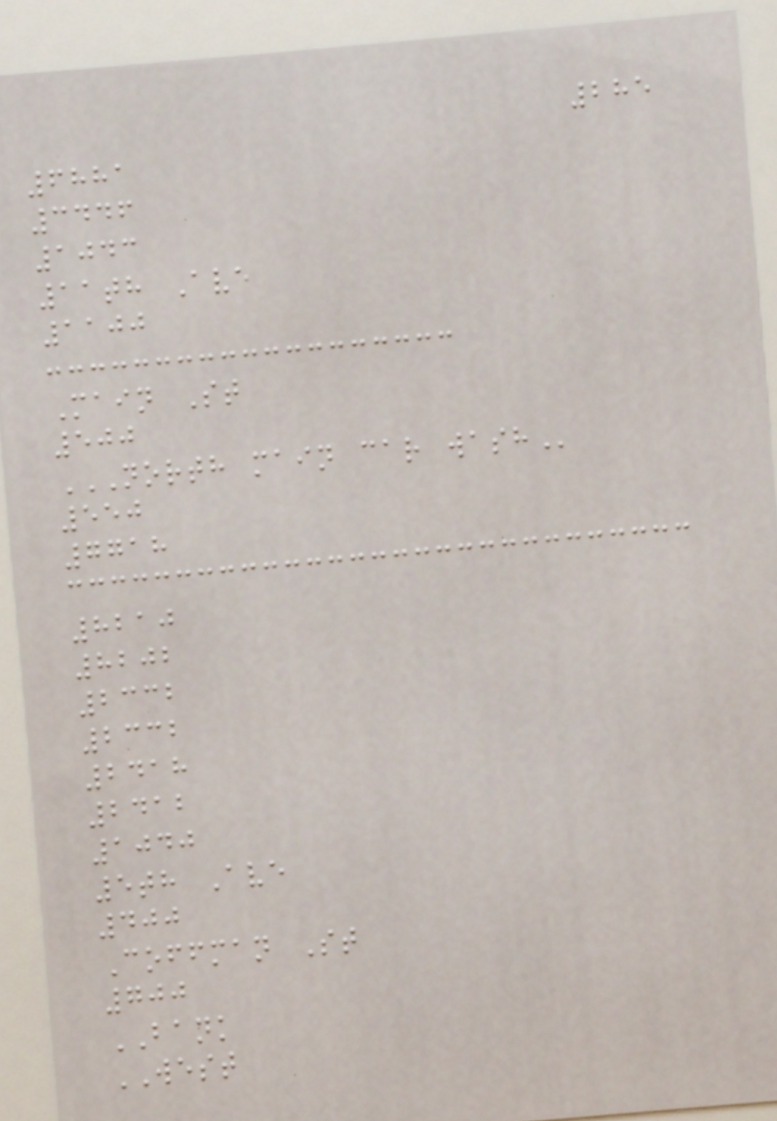285
6881
3446
1043
11th Ave
1100
Main St
500
NORTH MAIN CAR WASH
550
7718
8210
8202
2332
2332
2418
2412
1040
5th Ave
400
Coffman St
700
BANK
WEST
